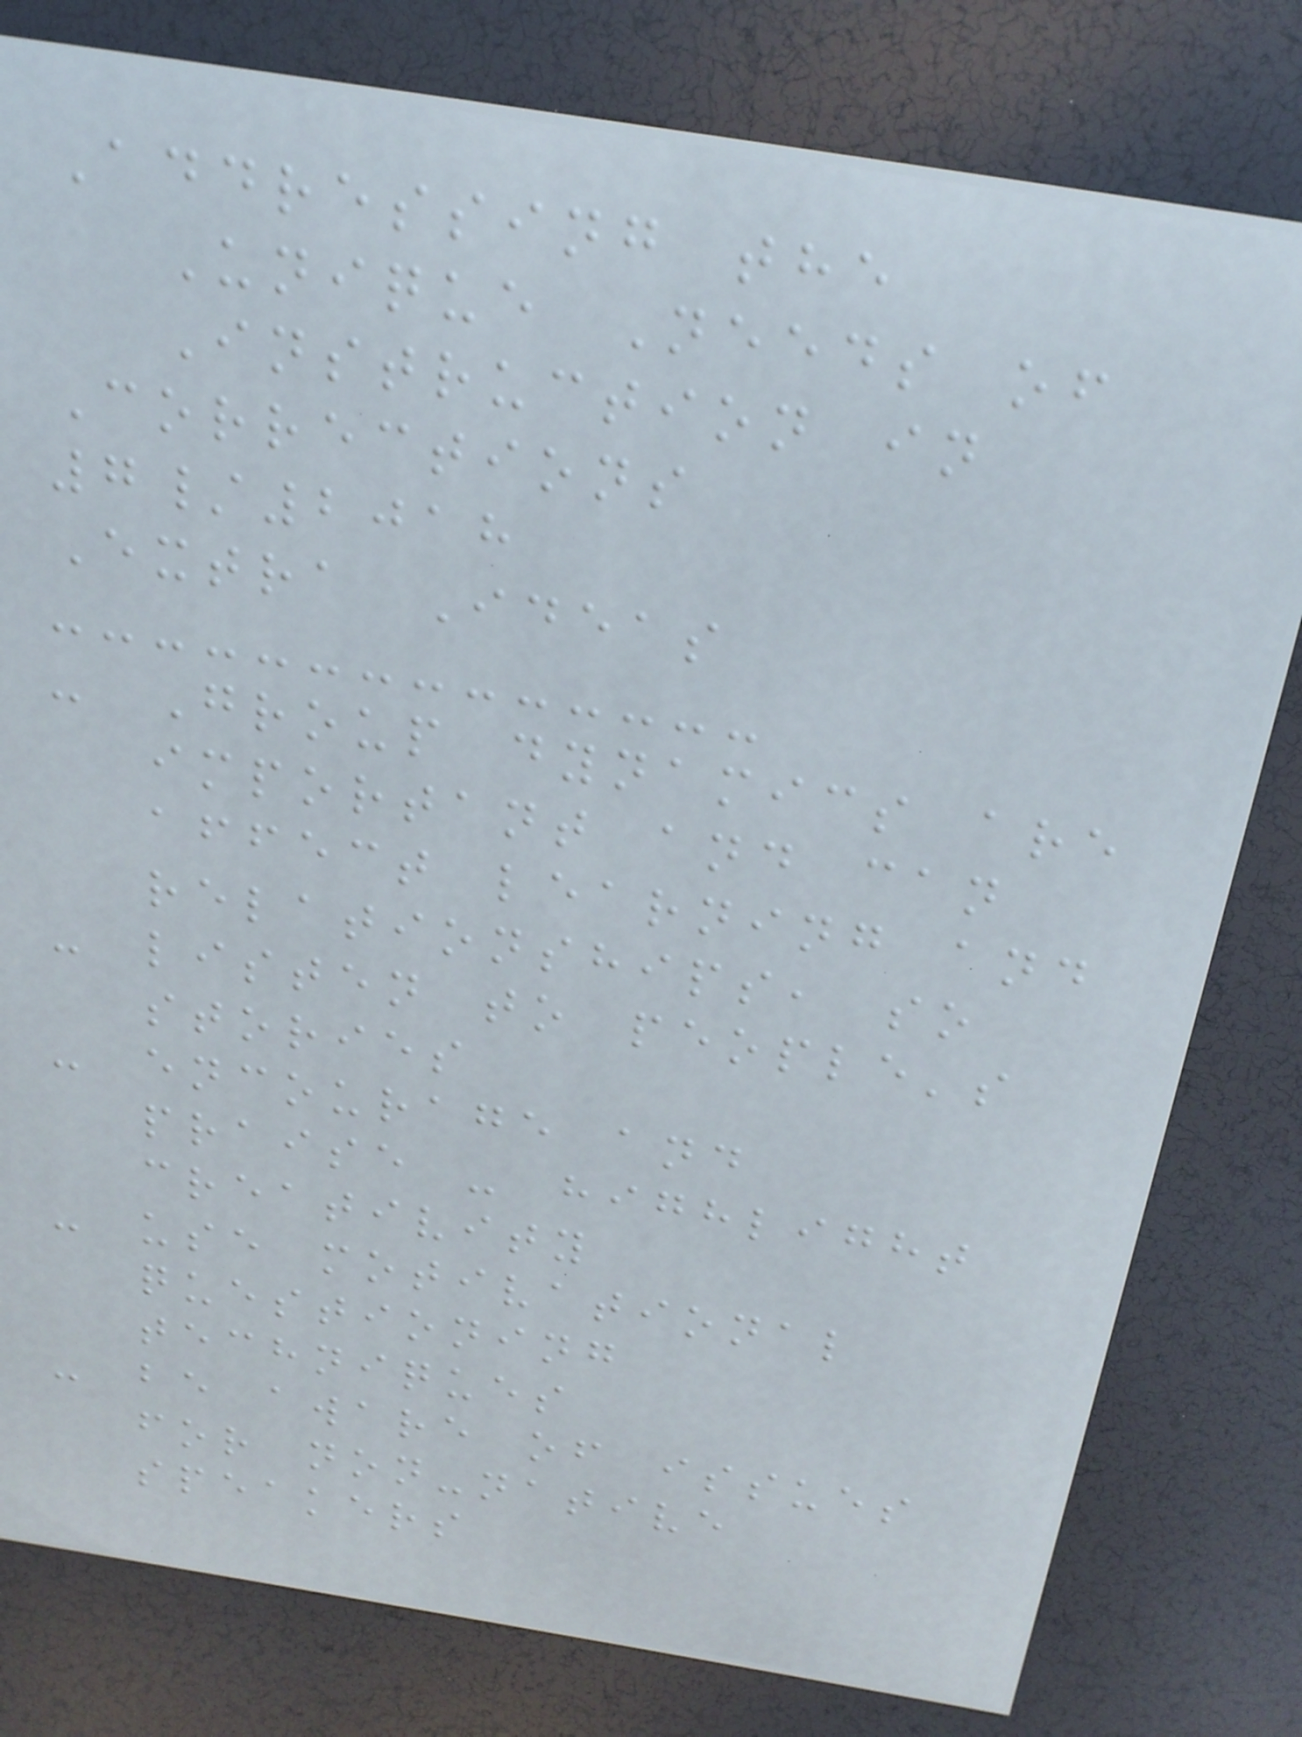Addressing the
Unique Needs of
Instruction in
Corrections
7/2018
Extra Ideas
- Group dynamics are
important and can
affect learning and
relationships, so
- listen to people's
stories
- encourage and
praise - highlight
creativity
- use motivational
questioning
techniques
- be aware of issues
for non-native
speakers
